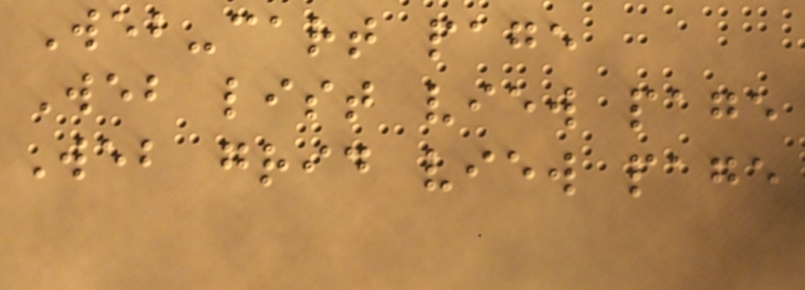Web-cart page
Web list view page
Web grid view page
